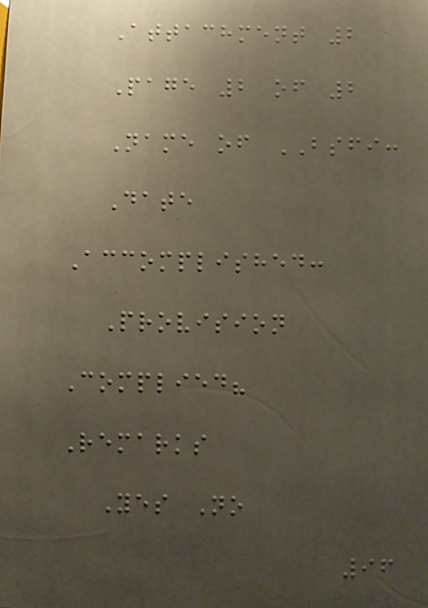Attachment 2
Page 2 of 2
Name of BSFI:
Date
Accomplished:
Provision
Complied?
Remarks
Yes No
96
